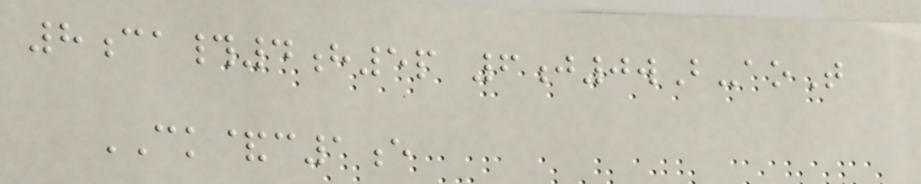8ca#4h5p 6j0wB-aoT
CK&c1e
